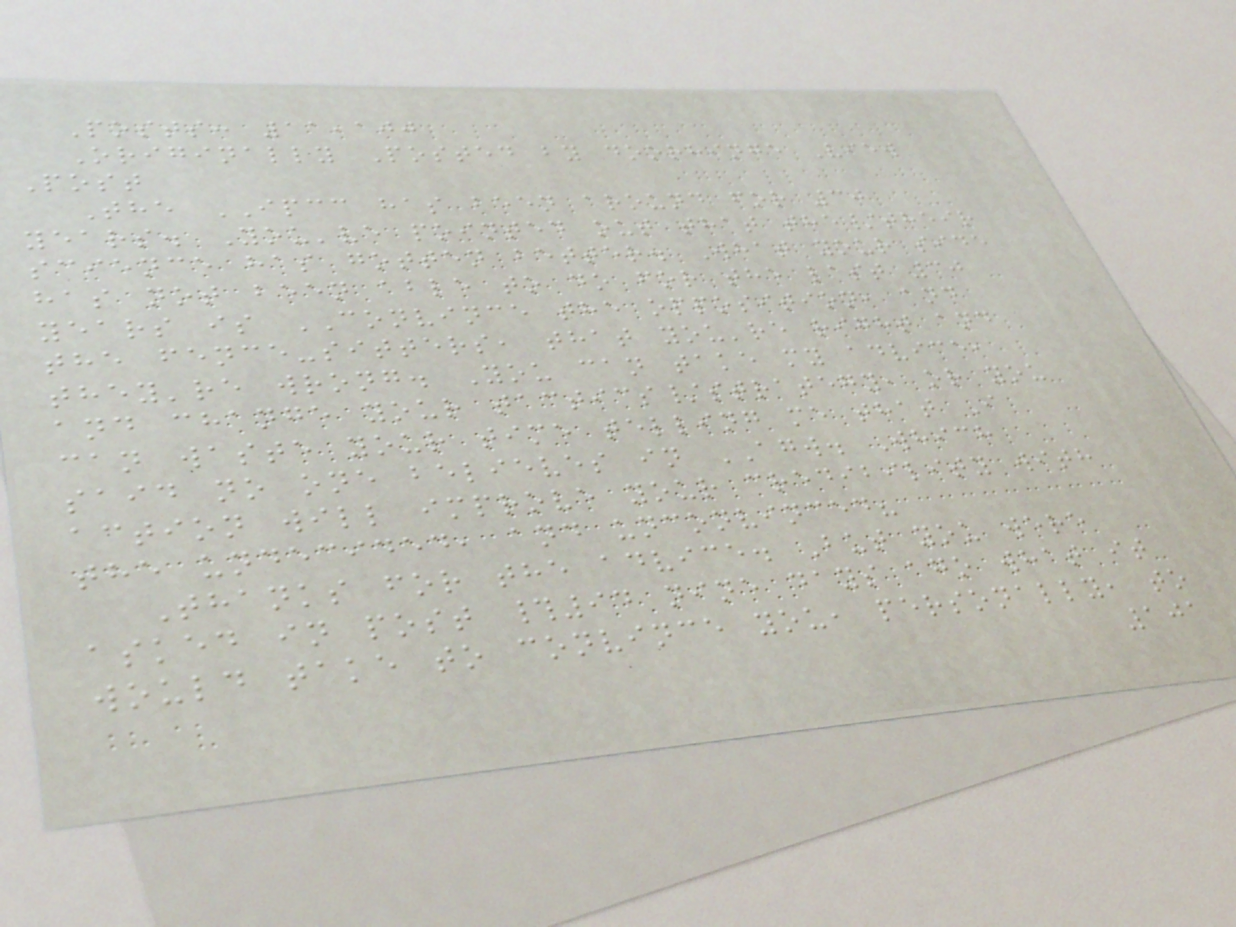Posts: 11,100
Originally Posted by doorhinge View
Post
The IPCC has been around for 30
years. You've pointed out that the/their
science has gotten better. What your side
has not been able to do for the last 30
years is CONVINCE the opposition, and
the fence-sitters, that you're right and
they're wrong. You can take my advice,
and change your tactics/strategy, or you
can waste your time telling me that I
said no one believes in AGW. Which
action will improve your credibility with
the undecided, and unconvinced?
Thanks for the advice. But you were
asked in post #94 nine days ago what it
would take to convince you, personally, to
101
